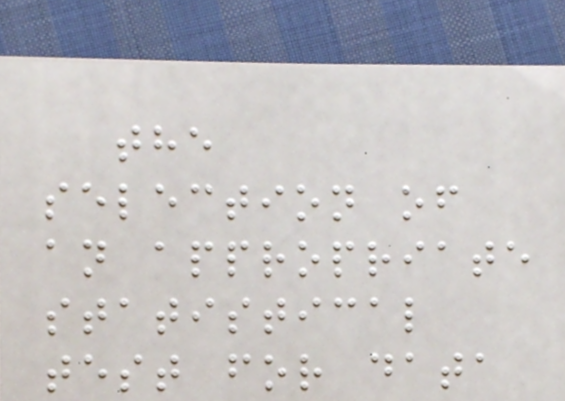the
selection of
an appropriate
statistical
test for data
